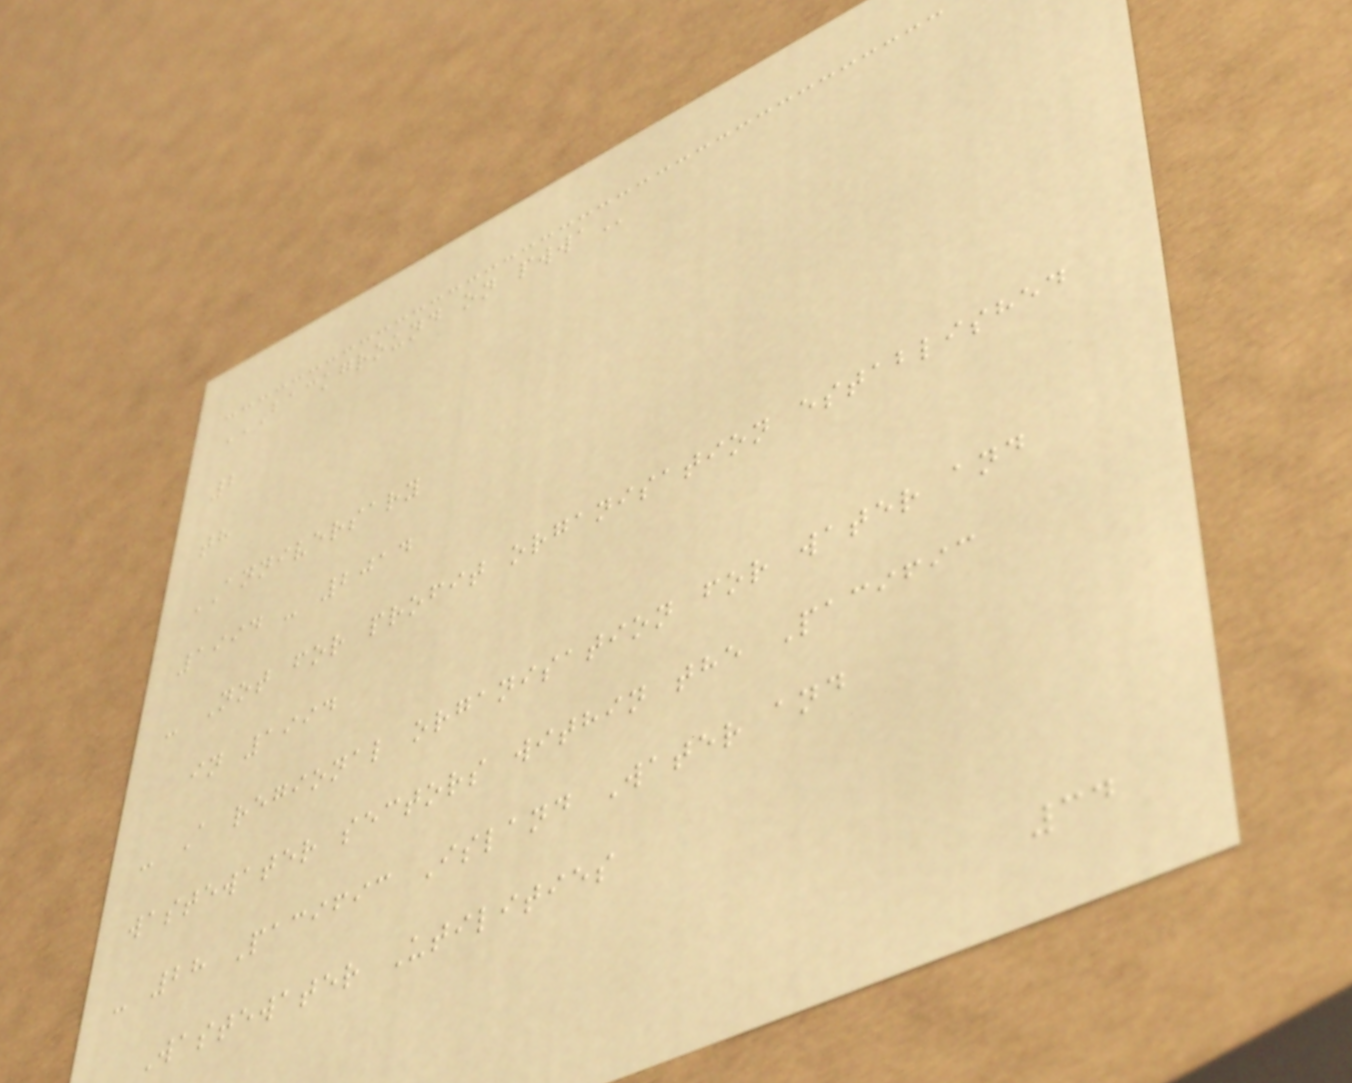BACKGROUND ON PWWA
2
th
ANNIVERSARY
1994 - 2014
- Not for profit organisation established
in 1994
- A regional organisation for water and
wastewater sectors within the Pacific
- 28 Pacific Island Water and
Wastewater Utilities
34
